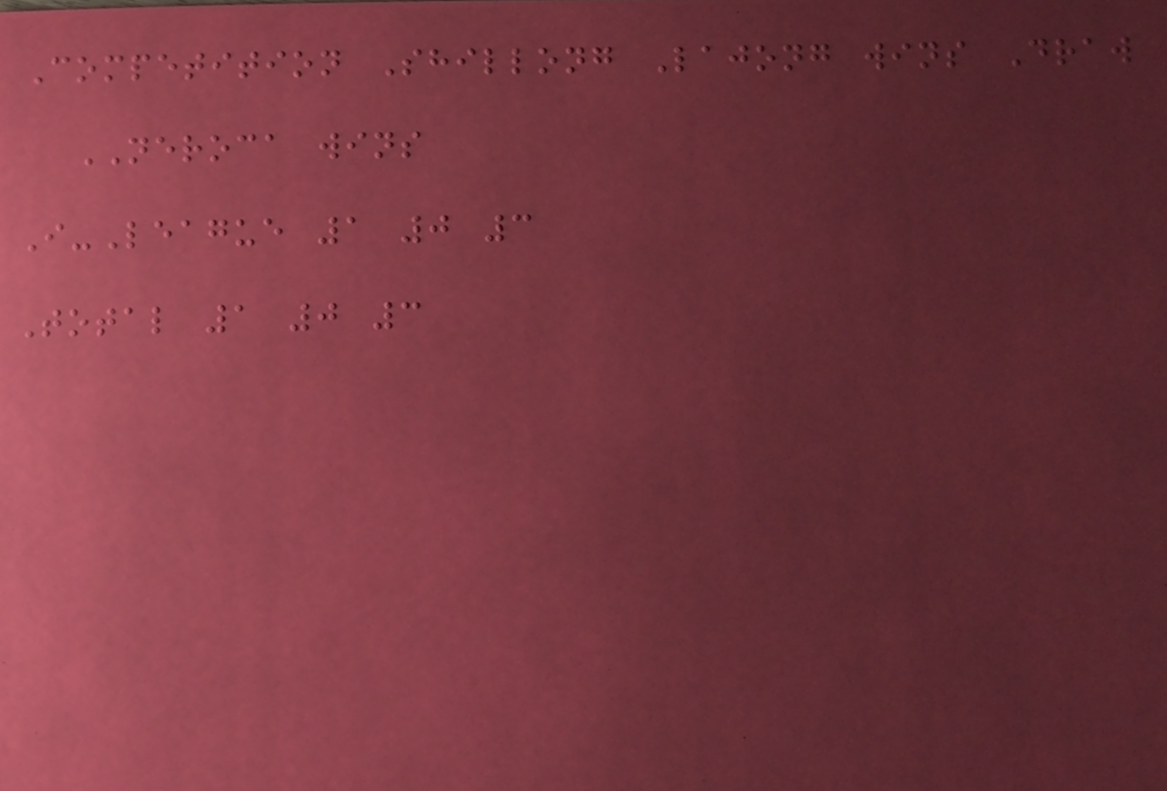Competition Shillong Lajong wins Draw
NEROCA wins
I-League 1 0 3
Total 1 0 3
